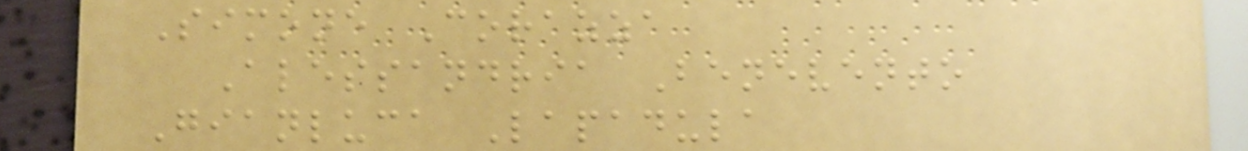Simone Corazza
Alessandria Benevento
Gianluca Lapadula
